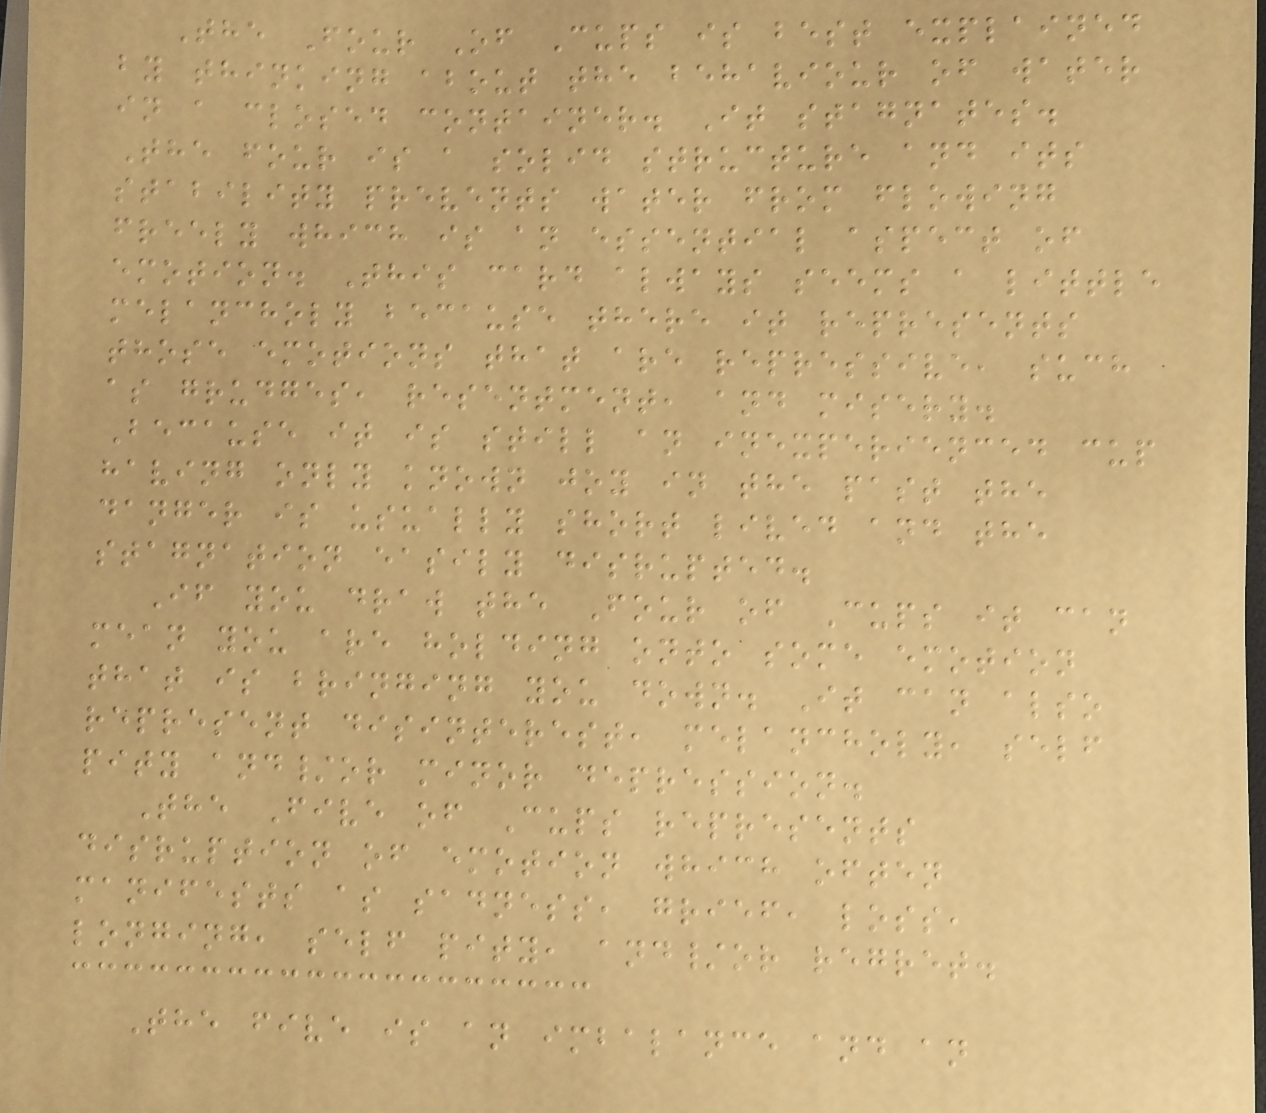The Four Of Cups is best explained
by thinking about the behaviour of water
in a closed container. It stagnates.
The four is a solid structure and its
stability prevents water from flowing
freely which is an essential aspect of
emotion. This card always seems a little
melancholy because there it represents
those emotions that are repressive, such
as grudges, resentment, and misery.
Because it is still an inexperienced cup
having only known joy in the past the
danger is usually short lived and the
stagnation easily disrupted.
If you draw the Four of Cups it can
mean you are holding onto some emotion
that is bringing you down. It can also
represent disinterest, melancholy, self
pity and/or minor depression.
The Five of Cups represents
disruption of emotion which often
manifests as sadness, grief, loss,
longing, self pity, and/or regret.
The five is an imbalance and an
